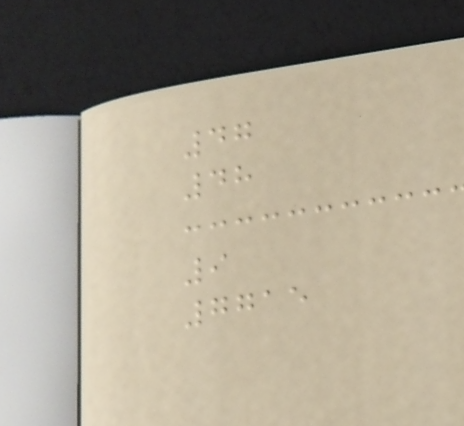47
48
9
7715
